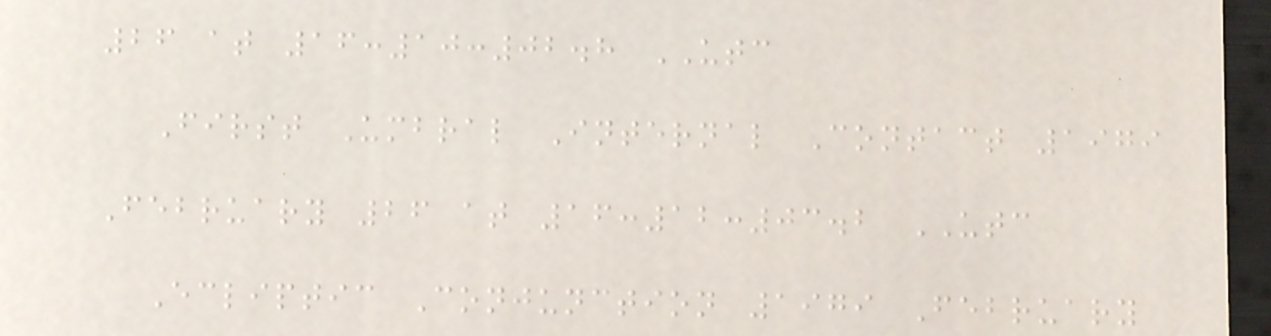26 at 16:10:02.8 UTC
First Umbral Internal Contact 1979
February 26 at 16:12:03.2 UTC
Ecliptic Conjunction 1979 February
